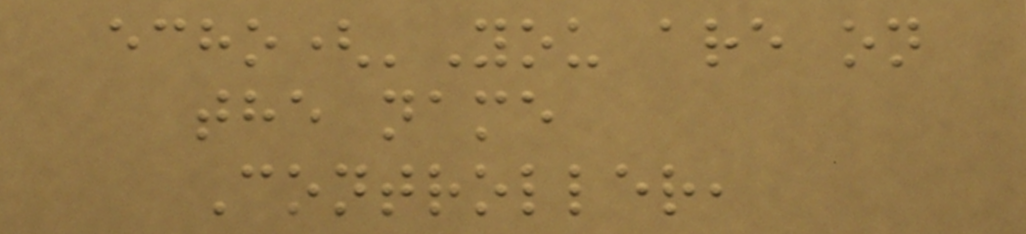echo('You are on
the name
Controller,
